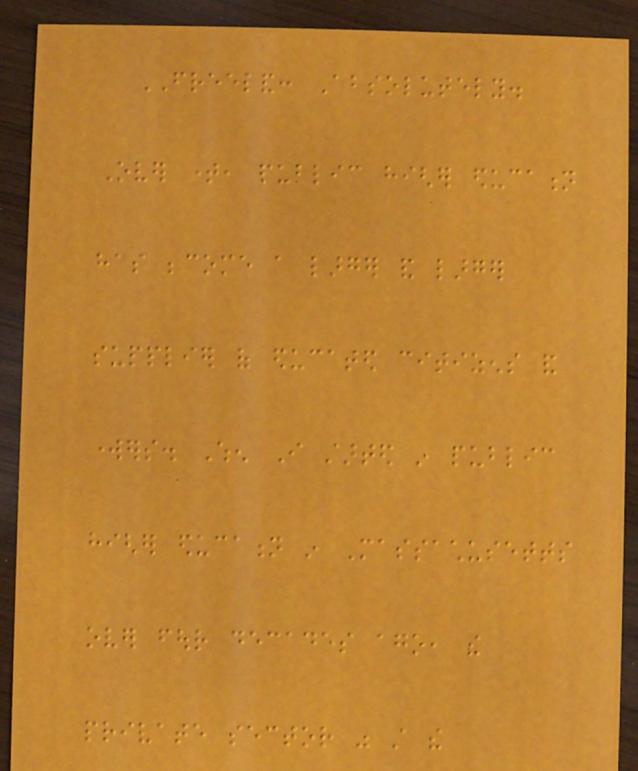FREELAND: Absolutely.
Over time, public higher education
has become a larger and larger
supplier of educated citizens and
workers. When I started in public
higher education in Massachusetts
over four decades ago, the
private sector was still the
